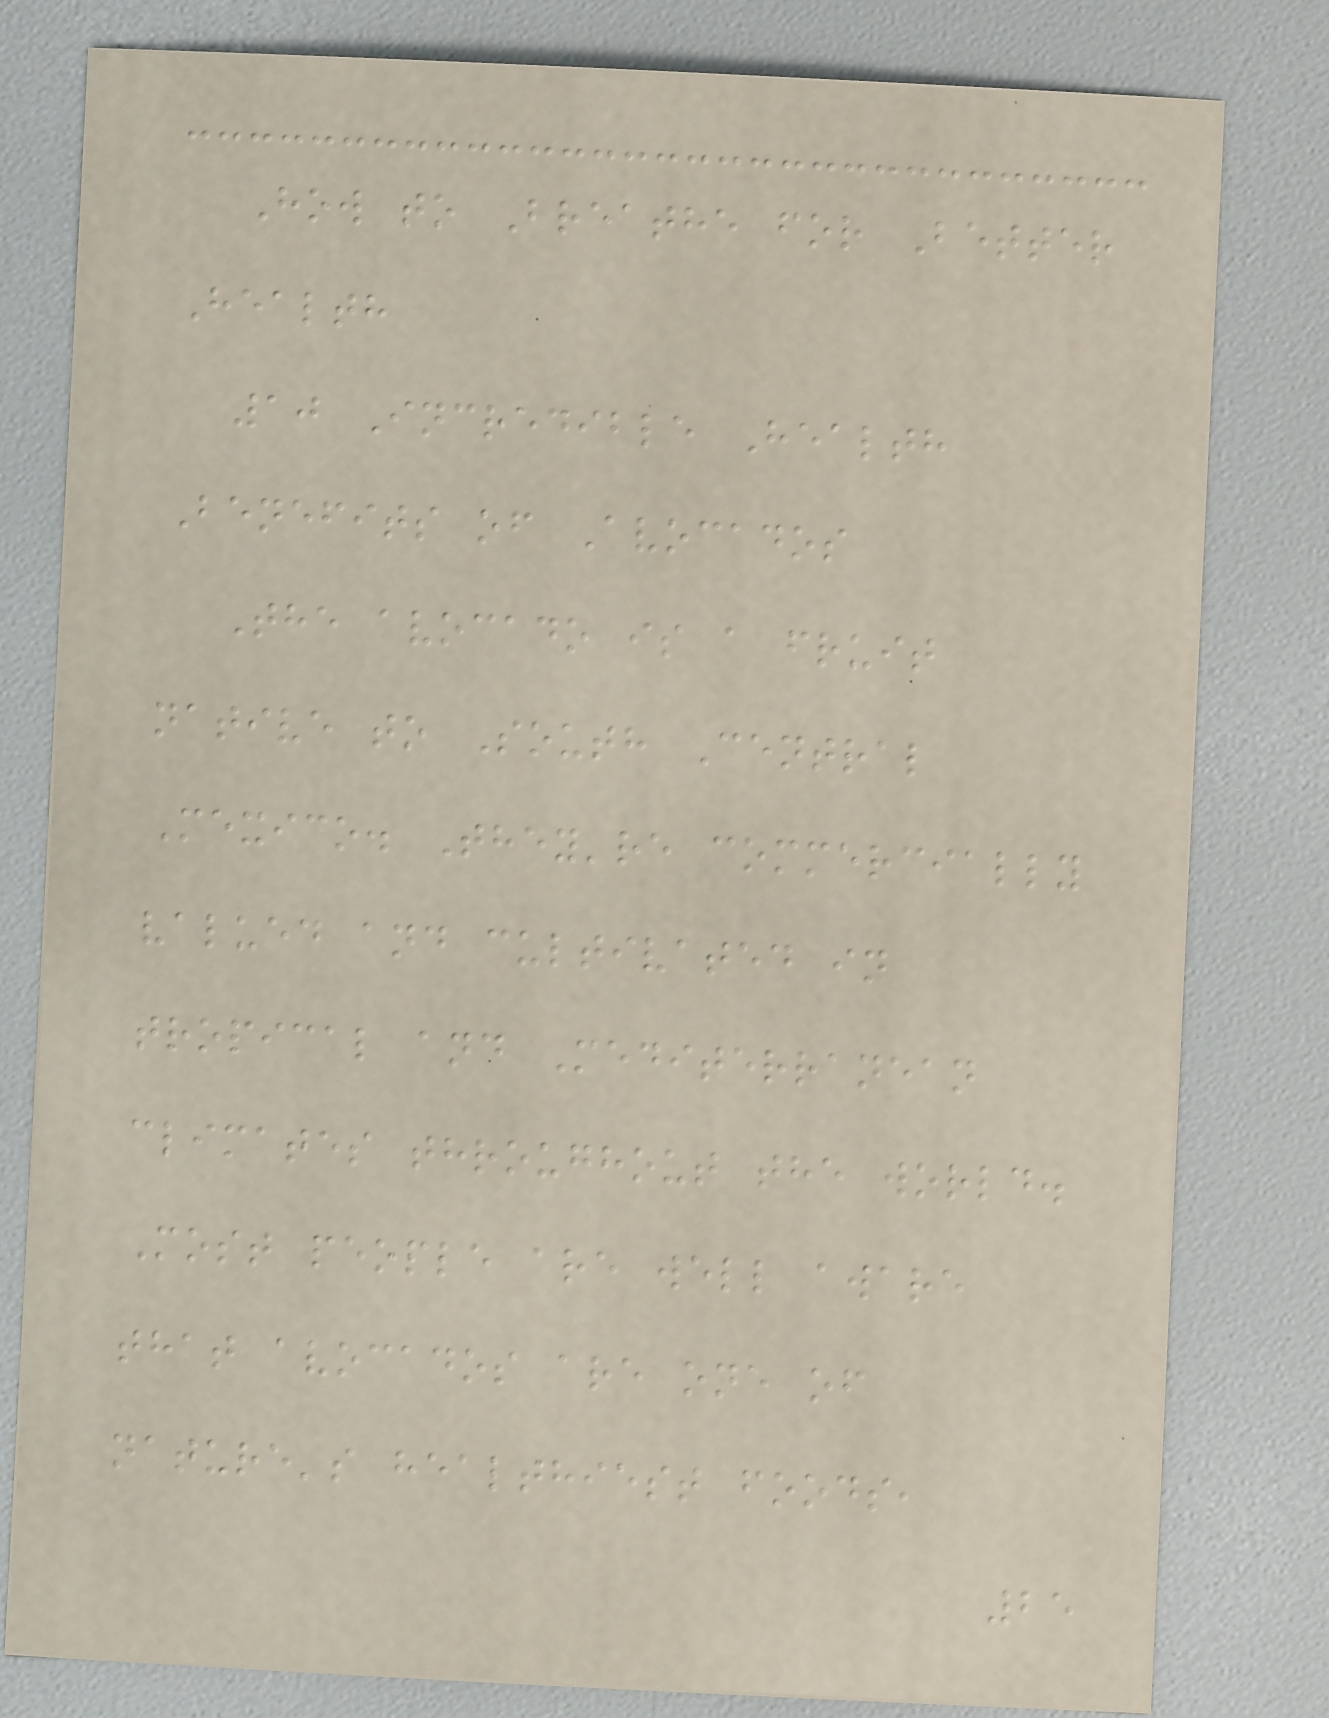How to Breathe for Better
Health
10 Incredible Health
Benefits of Avocados
The avocado is a fruit
native to South Central
Mexico. They're commercially
valued and cultivated in
tropical and Mediterranean
climates throughout the world.
Most people are well aware
that avocados are one of
nature's healthiest foods,
25
